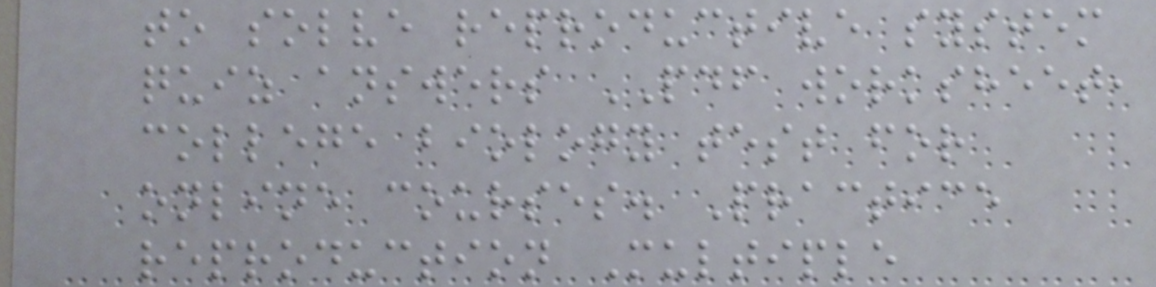to solve reproductive system
quiz answers PDF worksheet,
college biology test for
online courses. Practice
reproduction Multiple
